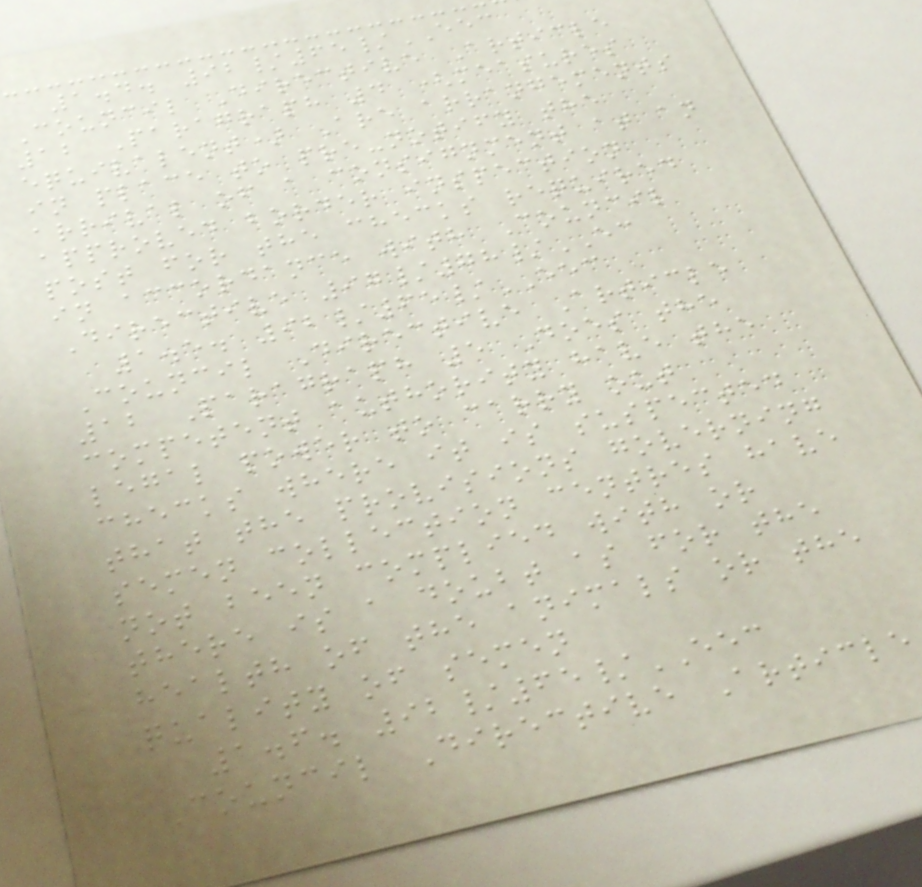1.4. 92/65/EEC
Council Directive Article
12 Paragraph 4 (measures
equivalent) Are arrangements
in place to pre-notify the
arrival of a consignment at an
approved border inspection
post for the checks required
in accordance with Council
Directive 97/78/EC
1.5. 92/65/EEC
Council Directive Article
12 Paragraph 5 Does the
competent authority have the
legal power to carry out
checks where it is suspected
that the provisions governing
semen collection centres have
not been complied with or
there is a doubt as for the
health of the animals or the
quality of semen
1.6. 92/65/EEC
Council Directive Article
